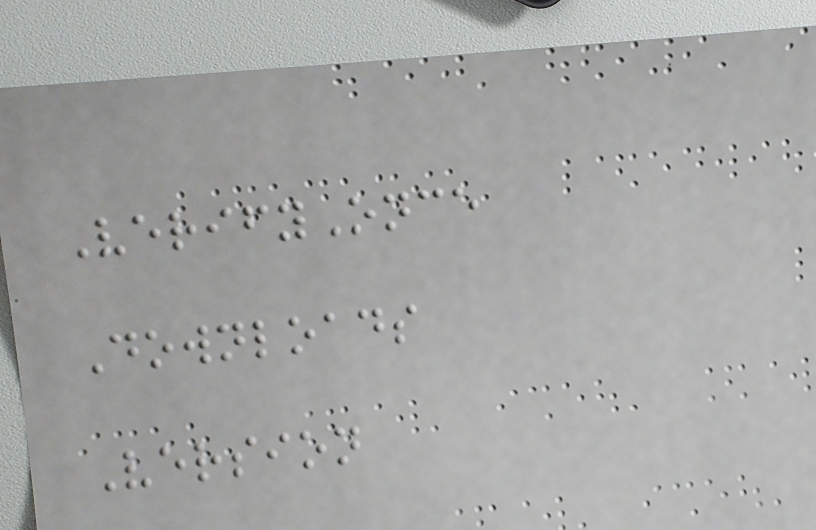VerifyOnce
Downloads
Version
